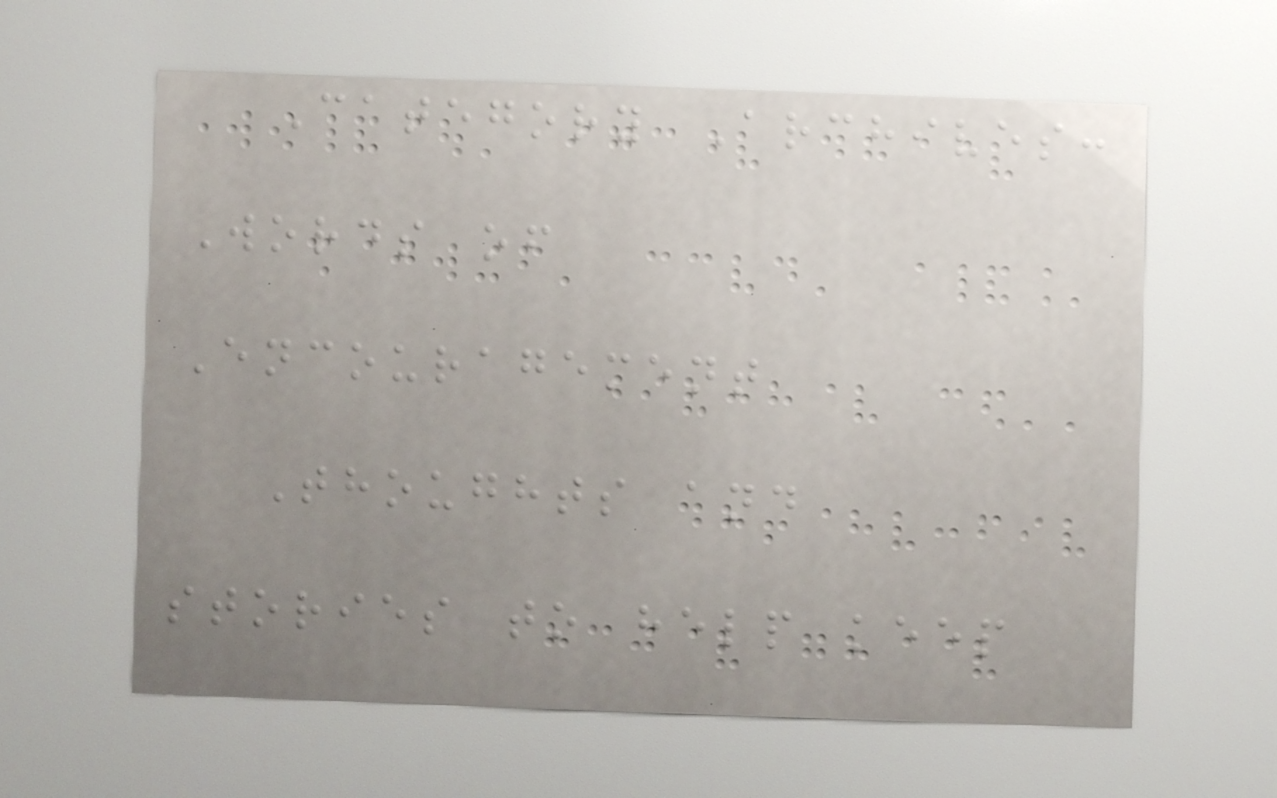Category Archives:
Words of
Encouragement
Thoughts and
stories to help keep
